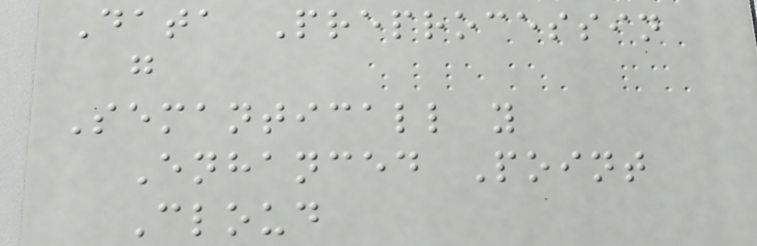Data Preprocessin
g
Semanticall y
Enhanced Point
Cloud
